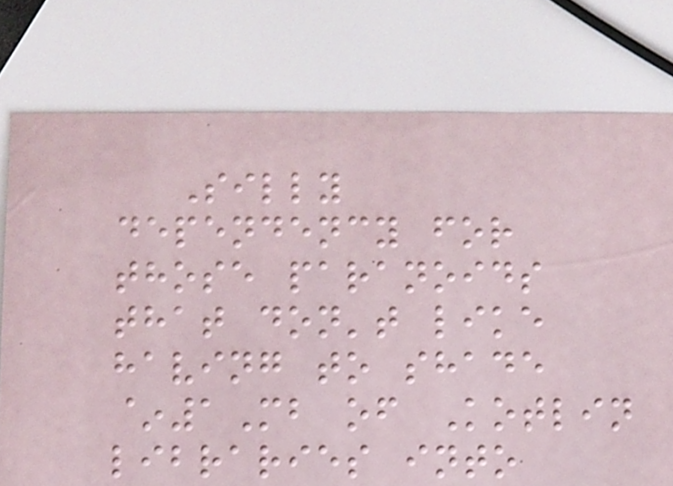Silly
dependency for
those paranoids
that don't like
having to shade
~1Mb of Kotlin
libraries into
